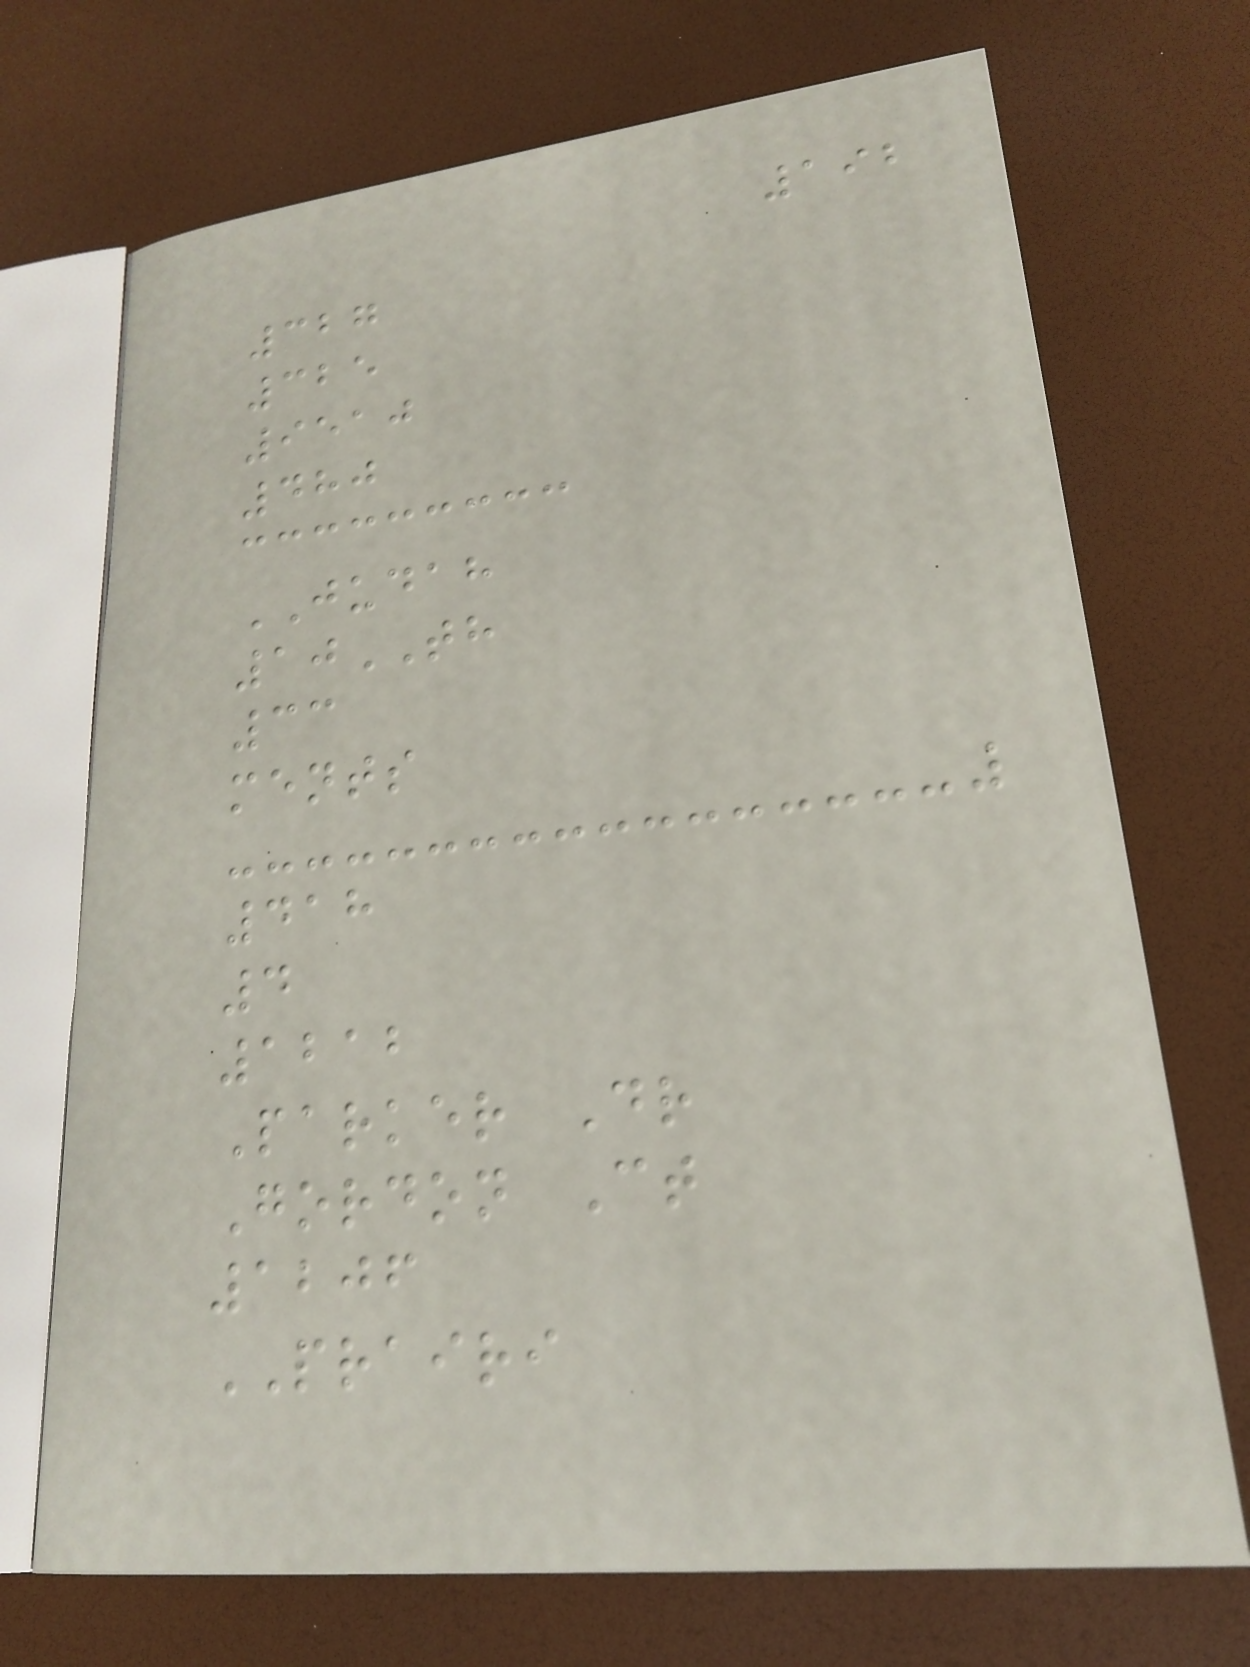192
327
325
9510
480
JUDAH
10TH
33
ments
418
4
1212
Parker Dr
Gordon Ct
1206
PRAIRI
